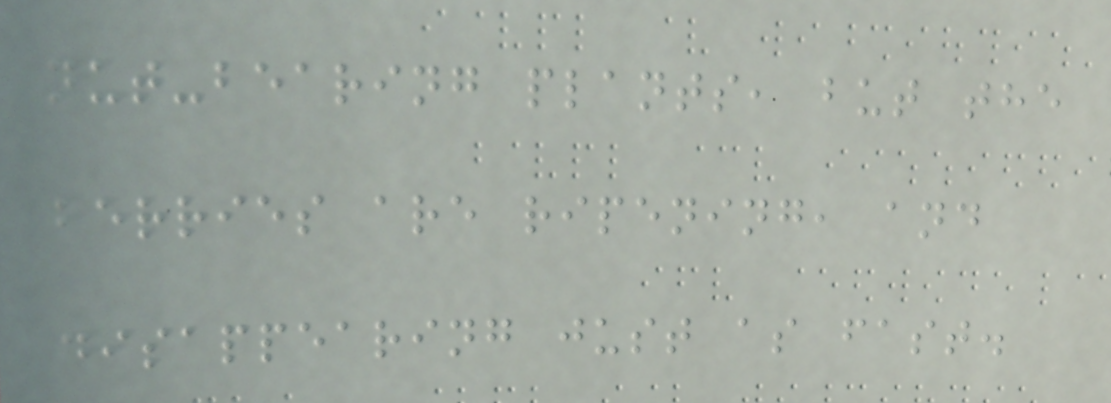nut-bearing plants, but the
berries are ripening, and
disappearing just as fast.
